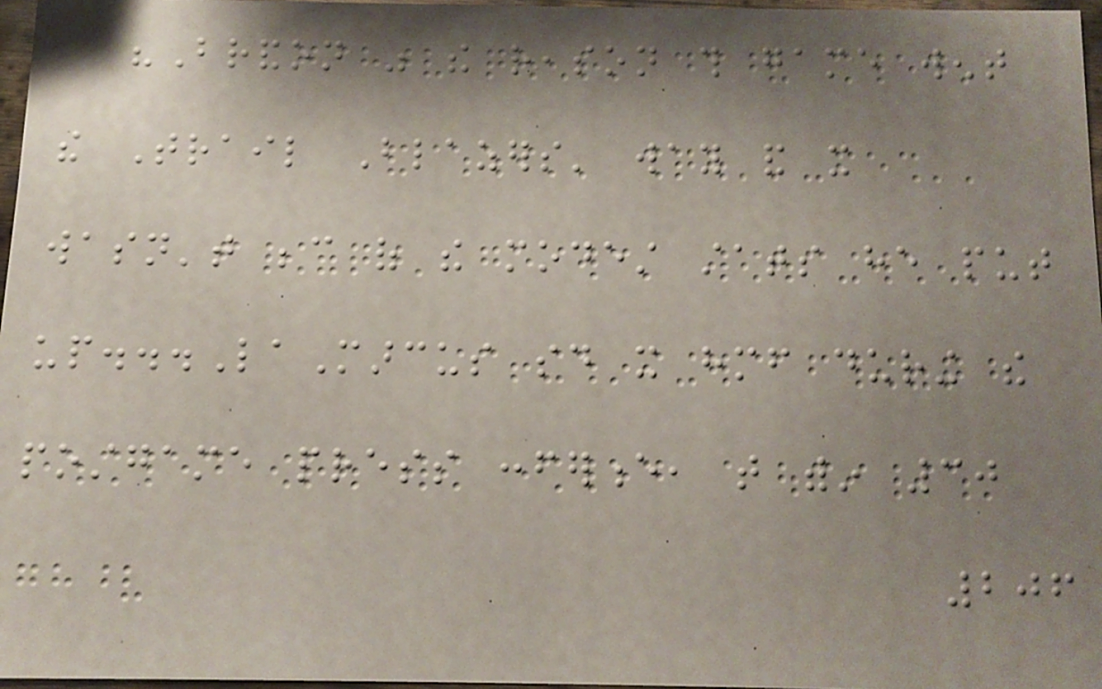"Brandon was the reason this game went
the Trail Blazers' way and it
wasn't because of the modest stats he put
up...LaMarcus said it himself during the
postgame press conference, that within 30
206
